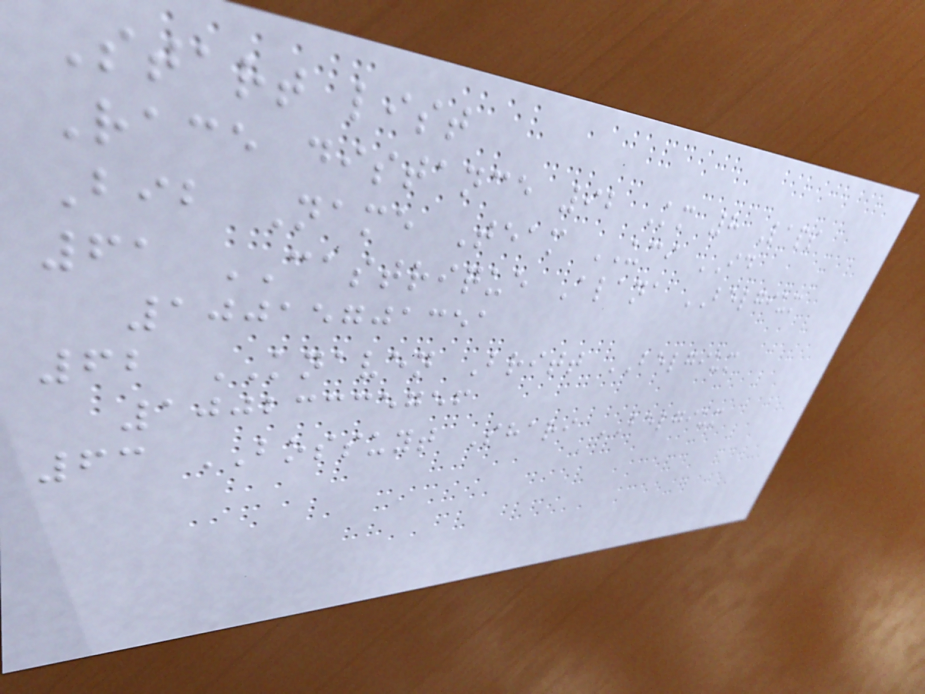Start list
Race distance 92 Km 8 Laps
Bib Name Team UCI ID
61 CASTRIQUE Alana BELGIUM
10015701351
62 KNAVEN Britt BELGIUM
10023335756
63 BOSSUYT Shari BELGIUM
